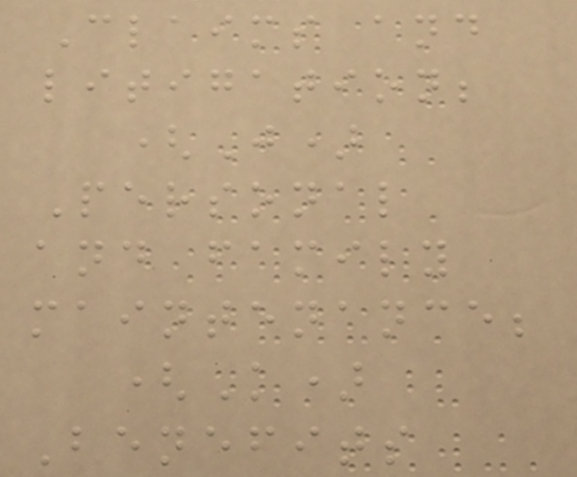Claims and
litigation;
(J)
Personal
and family
maintenance;
(K)
Benefits
